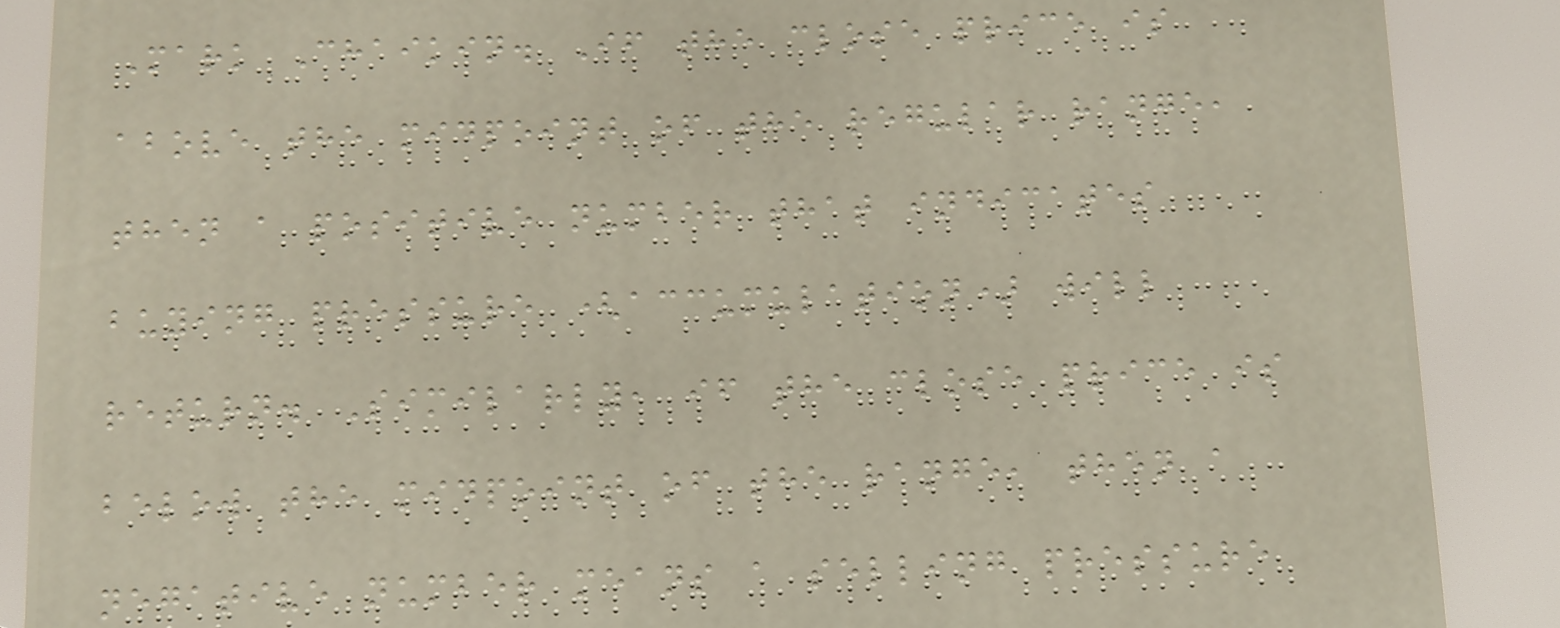Mark Chaikin. If the close price is
above the midpoint of the regular range,
then a positive number that indicates
buying pressure (accumulation) will
return. Similarly, if the close price is
below the midpoint of the range, then a
negative number means a selling pressure
